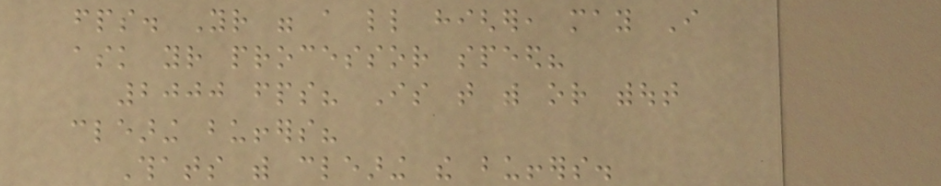fps. Your were a little higher, may I
ask your processor speed?
2000 fps? Is that with or without
clearing buffers?
Thats with clearing the buffers.
